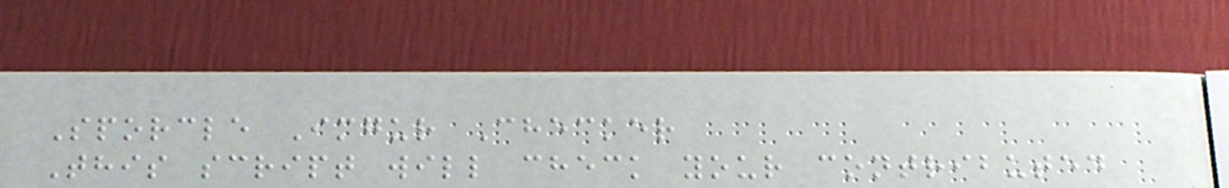Sporcle Imgur Checker
This script will check your contributed
